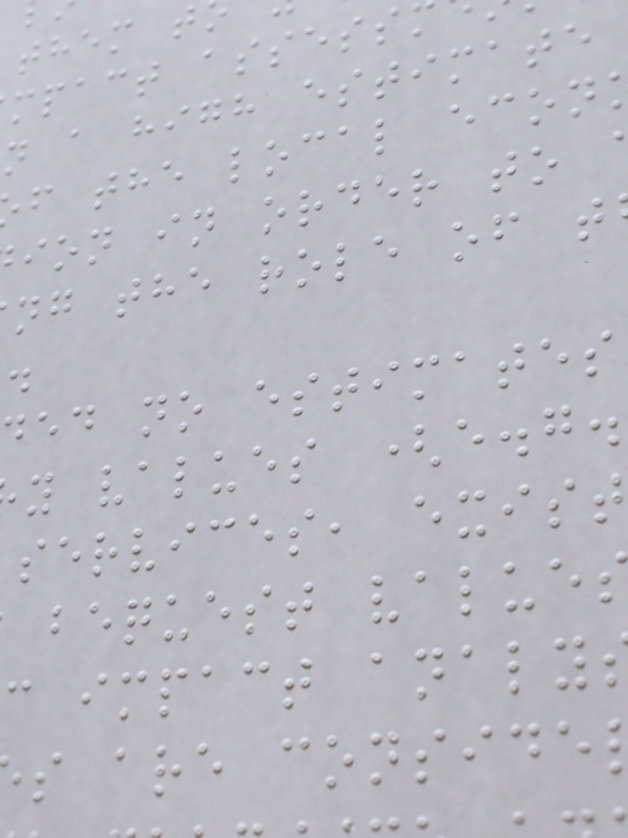mpact assess
n a high estimate
f the local econ
ion in order to
ng the role of t
ed no estimates
y values (e.g.
services, exist
bequest value
c impact analy
s are conside
